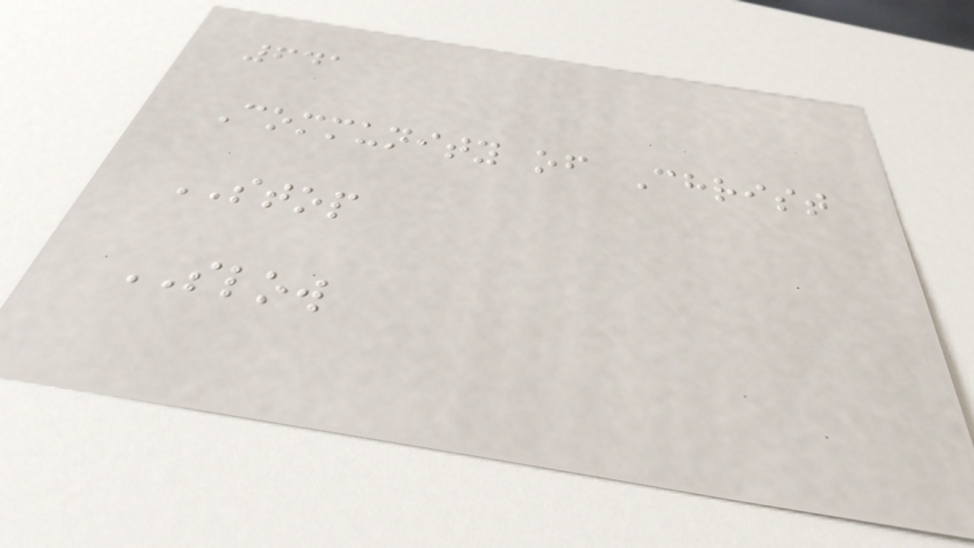641
Community of Christ
STOP
SLOW
